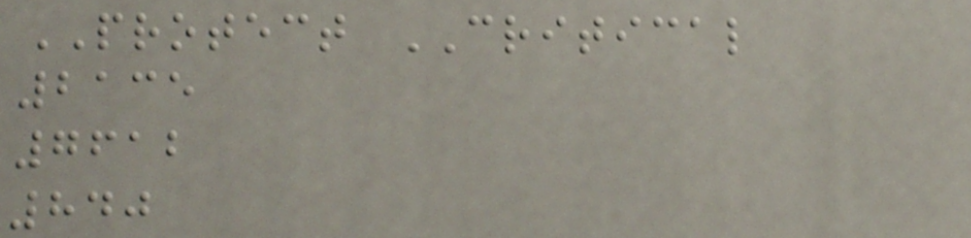PROTECT CRITICAL
2135
7612
840
